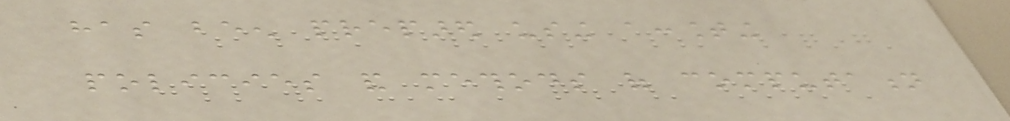has been prepared using accounting
policies and methods of computation
